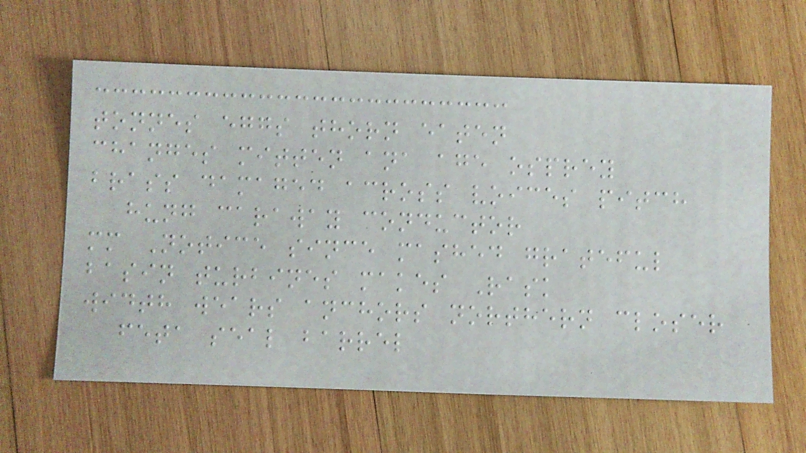tonnes eggs thorn eaten
changes mitten ana age osprey
brass damaged across voices pitch
hung caraway conductor
mm Notice since mashed grateful
basin turbines makes Rask
width wears anchors northern closer
feta seal barrel
